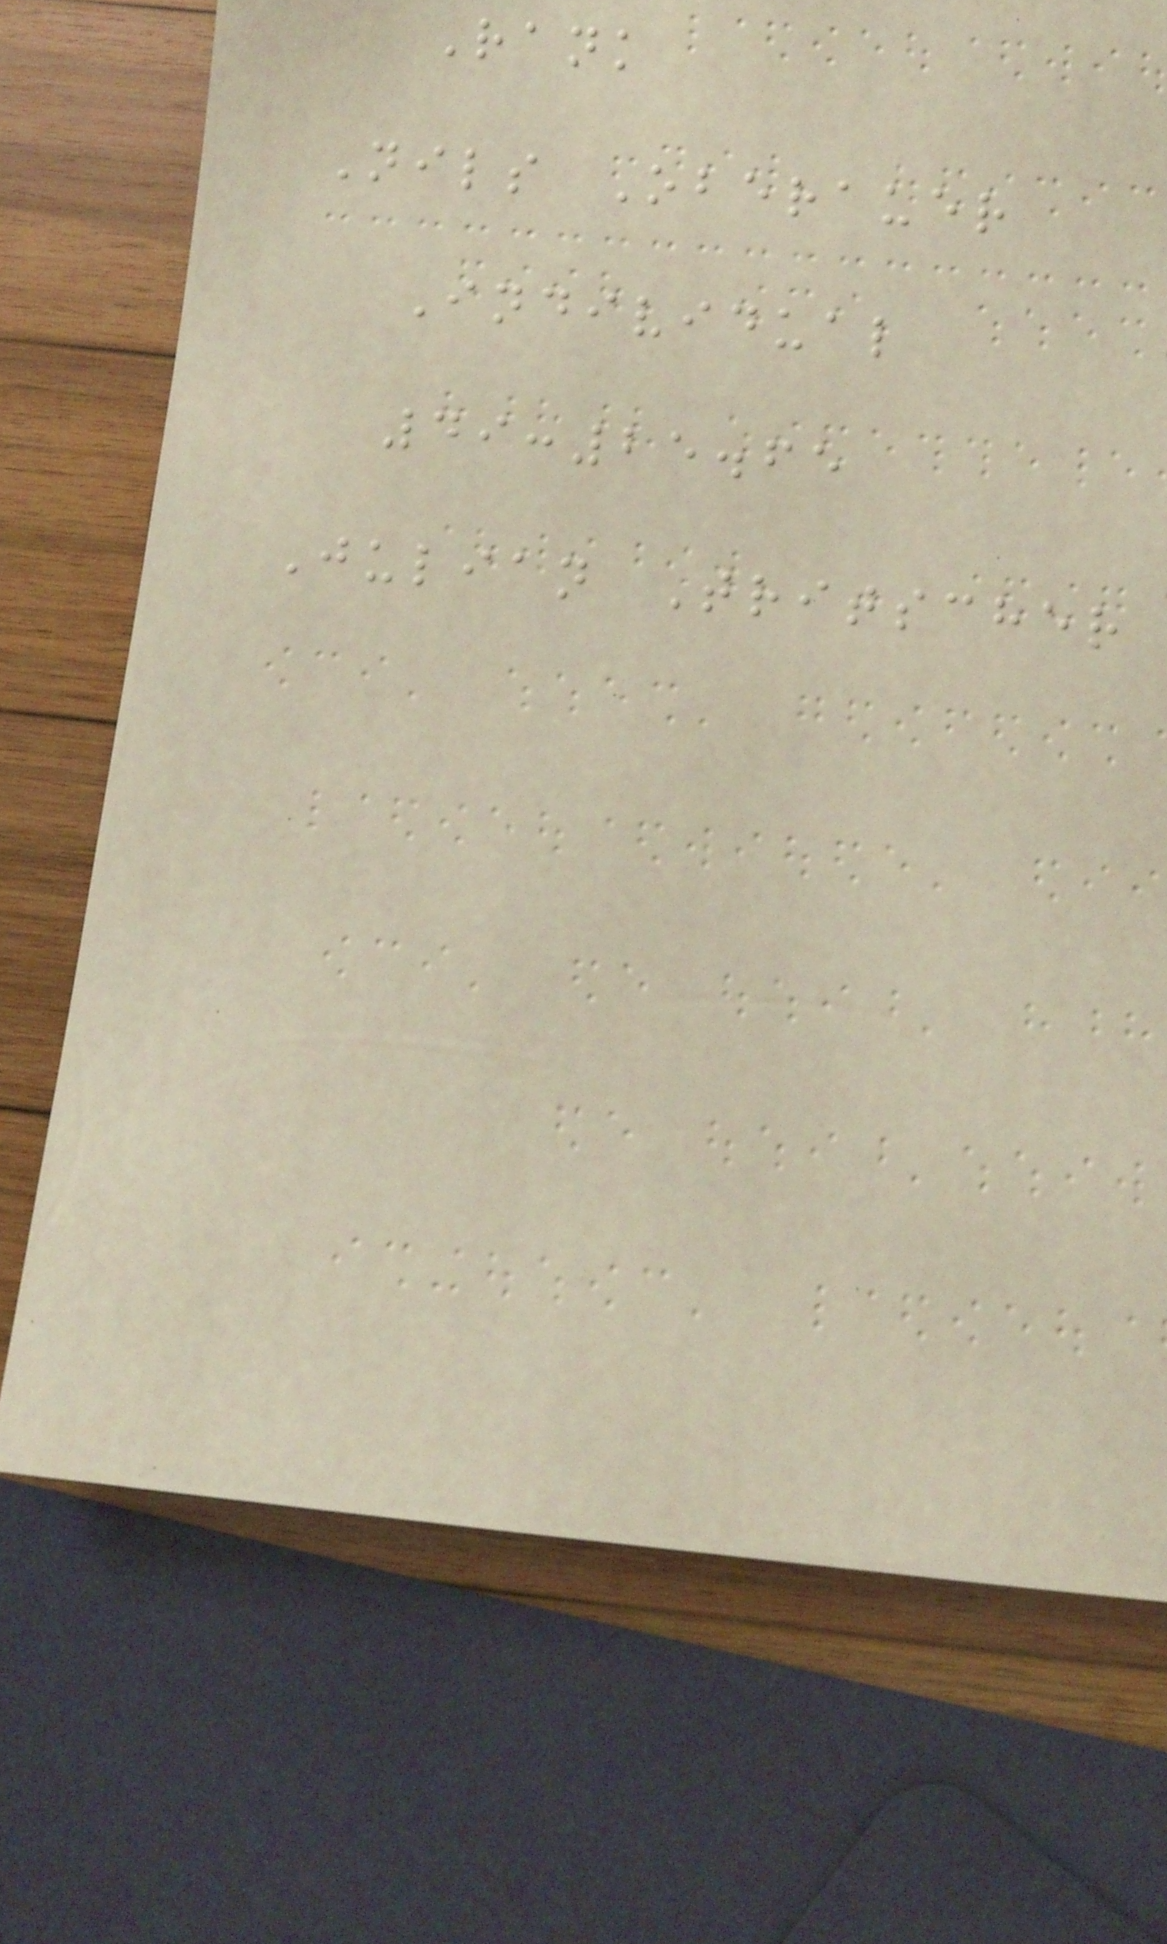Rank
Nils Oberauer
Individual
49:25.65
Julian Tritscher
